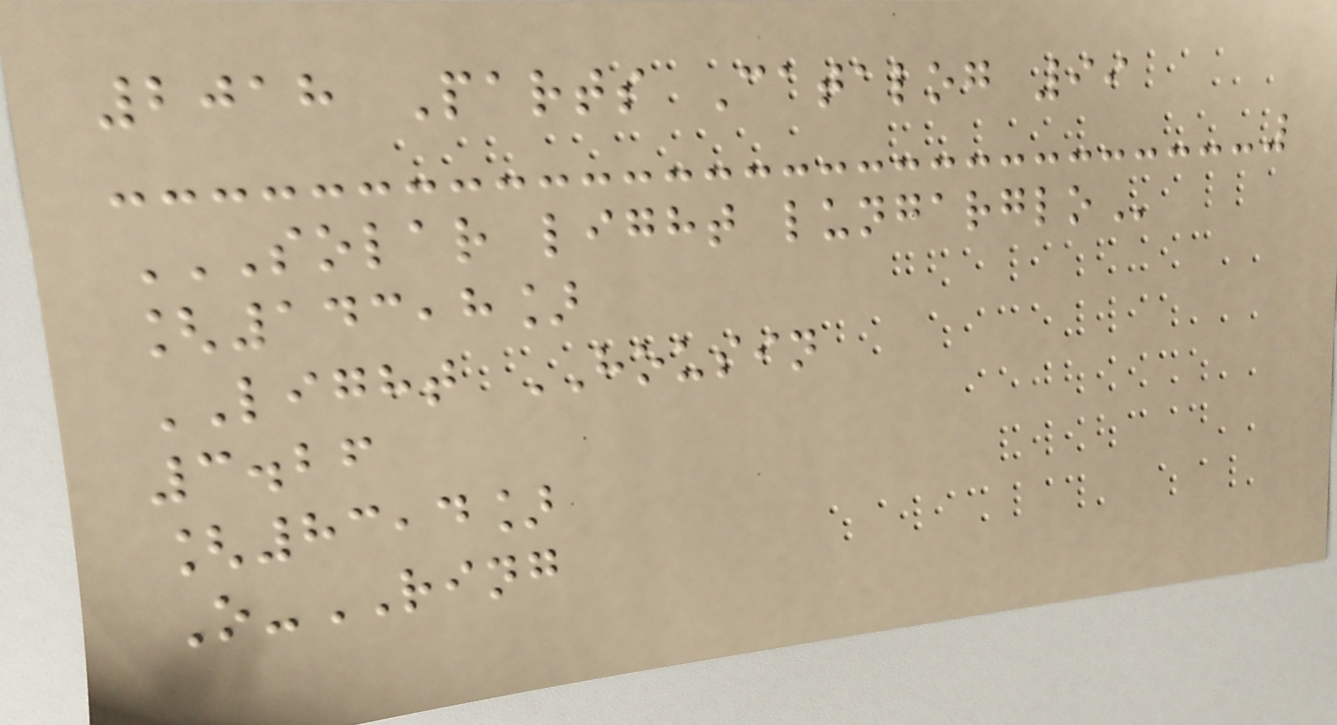2018 Parts Catalog 99
SOLAR LIGHT LUNGARGLO
[143,8]
LIGHT HOUSIN
3.26
[83,4]
O-RING
